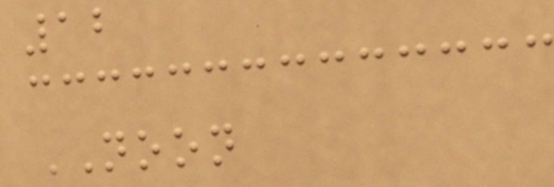12
NOON
